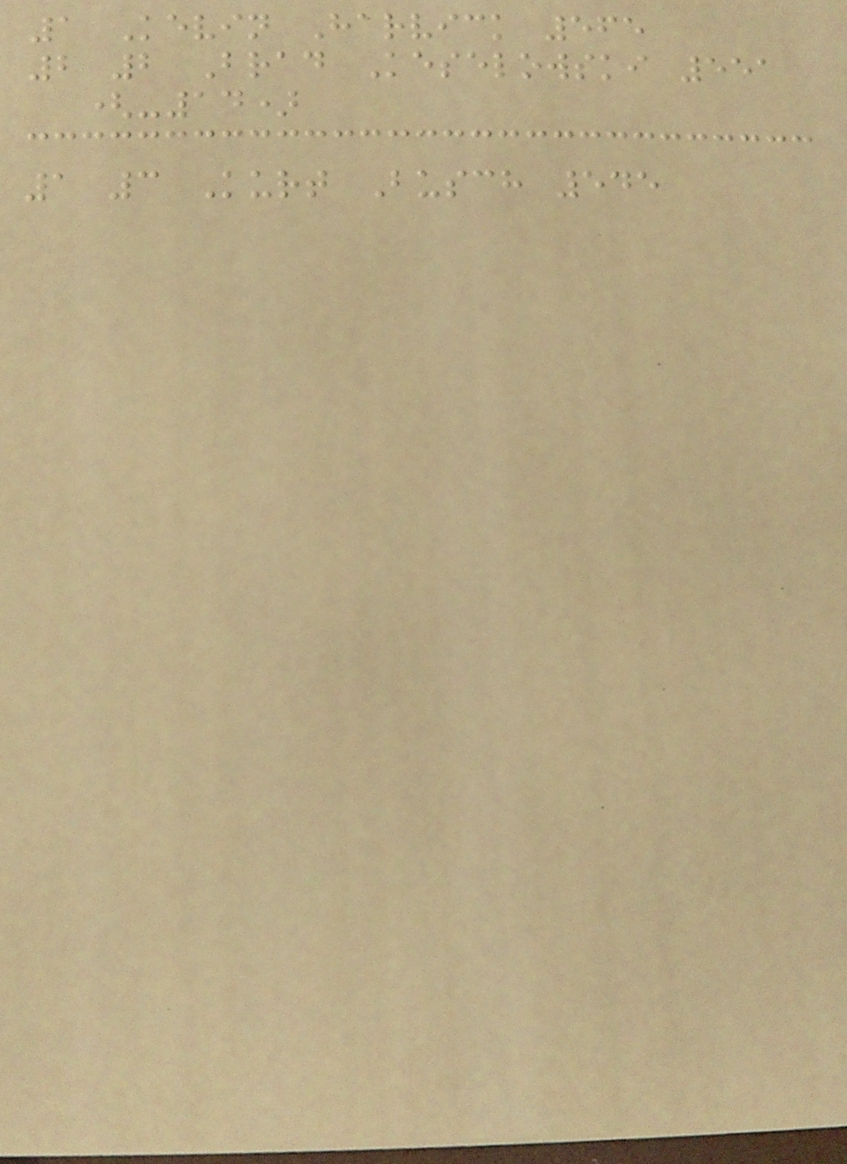1 Kevin Harvick 565
2 2 Brad Keselowski 551
(-14)
1 3 Kurt Busch 545
